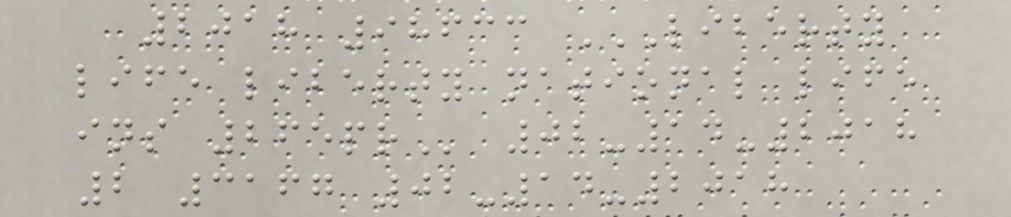2018 98633 LIBERTY
LIFE LIBERTY NATIONAL LIFE
INS 265PR 02-14-2018
2 3167 02-14-2018
